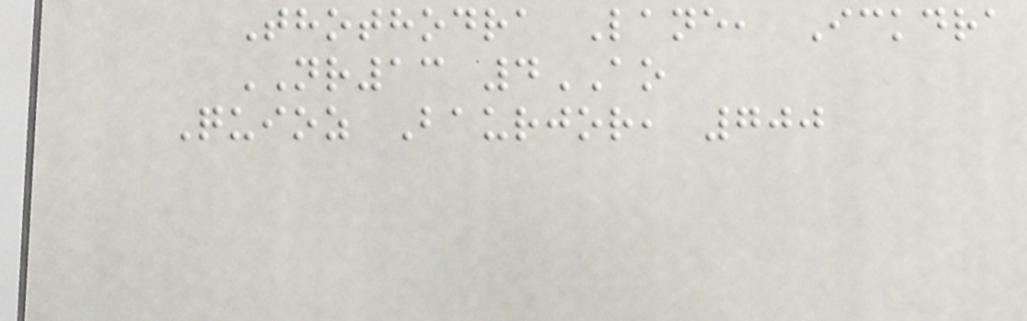Thothodra Lane, Ickdra
NR13 4AO
Quioz Baurjor, 700
